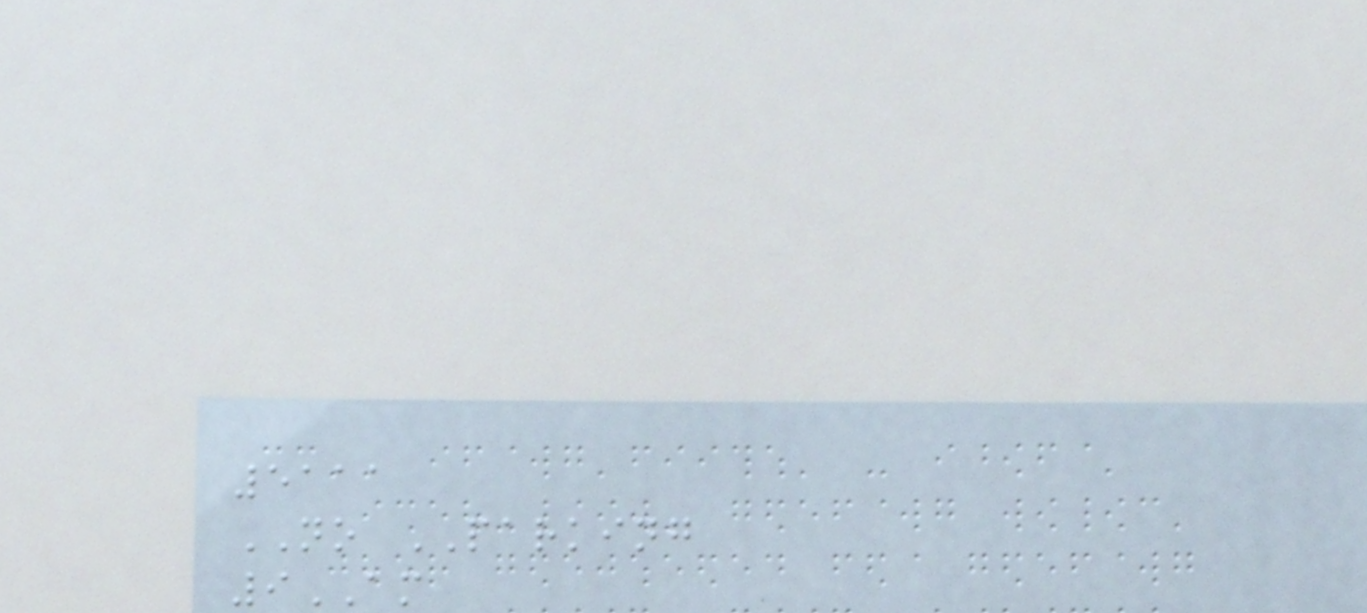5111
NO PARKING
9AM
